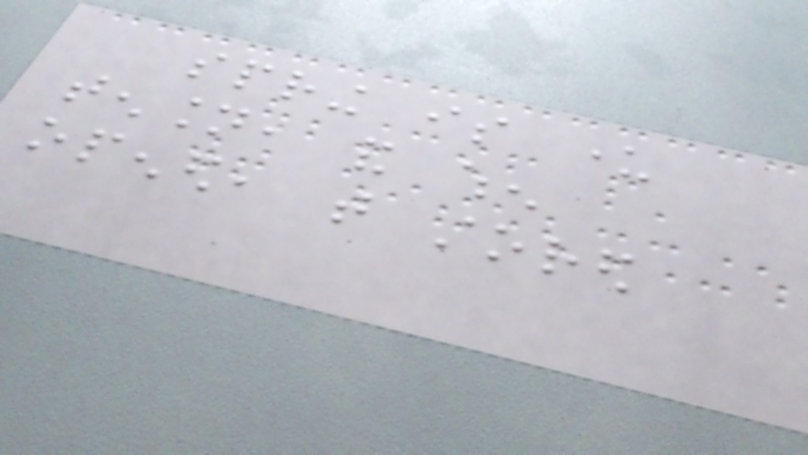spring is under
tension, and when
opened, that stored
